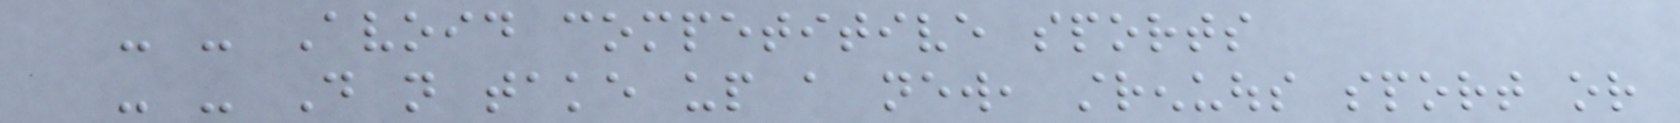- - Avoid competitive sports
- - Do not take up a new, strenuous sport or
